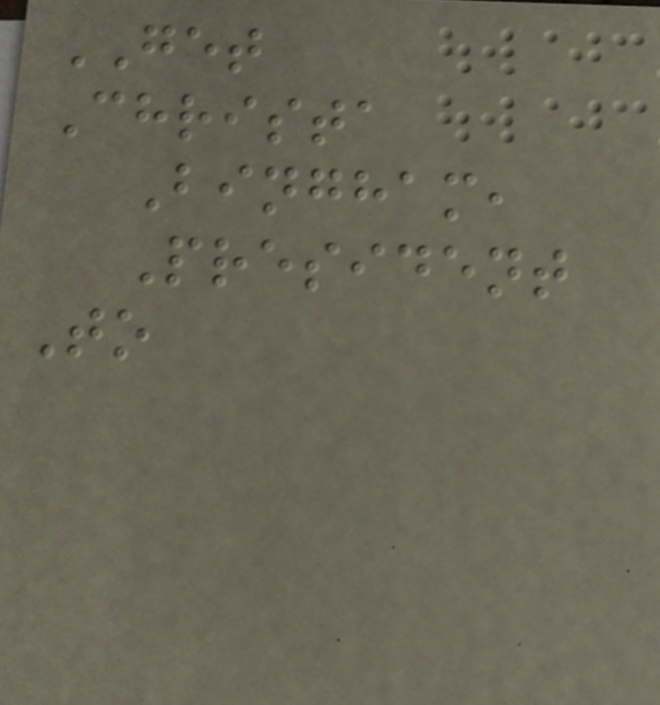GET
Christa
Bingham,
President
To
